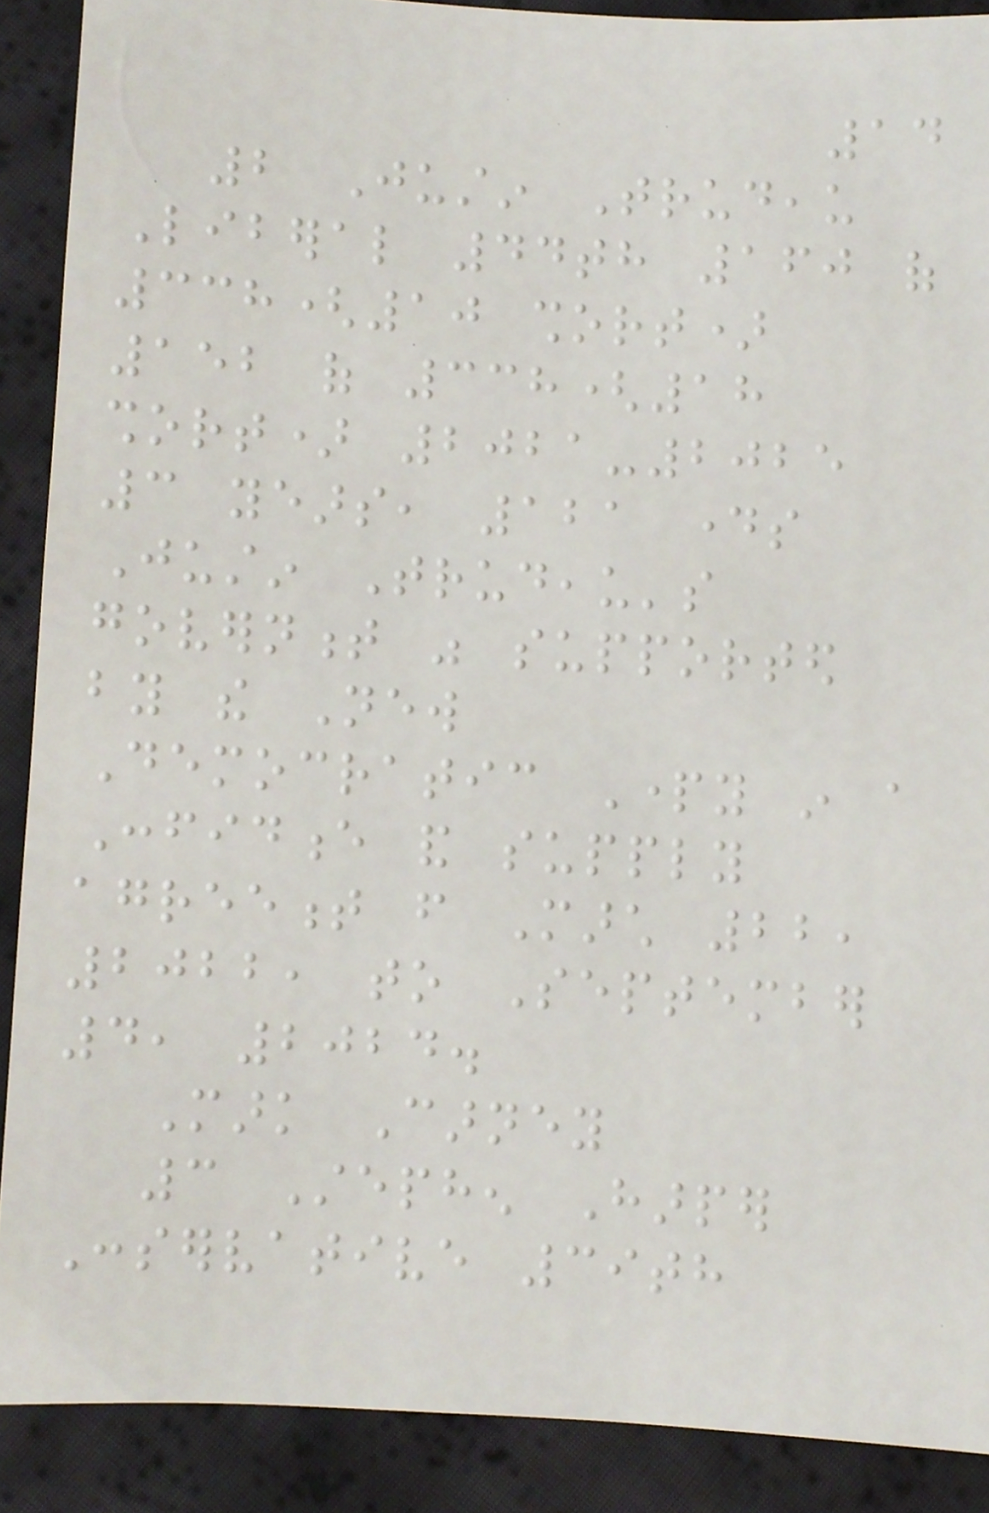14
2 Justin Trudeau
Liberal 44th 160 of
338(10 short)
152 of 338(18
short) 2021-2025
3 years, 121 days
Justin Trudeau's
government was supported
by the New
Democratic Party in a
Confidence and supply
agreement from March 22,
2022, to September
4, 2024.
Mark Carney
3 Stephen Harper
Conservative 39th
